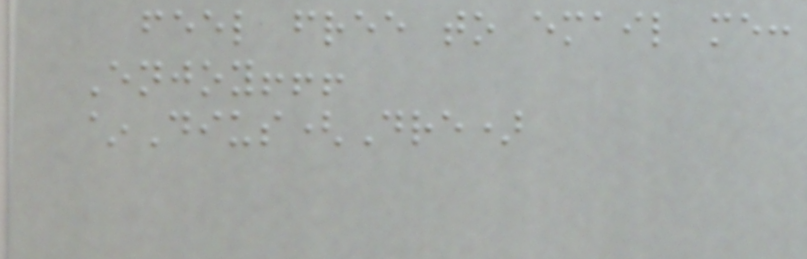feel free to email me:
Enjoy!!!
~Dius(Dre)
